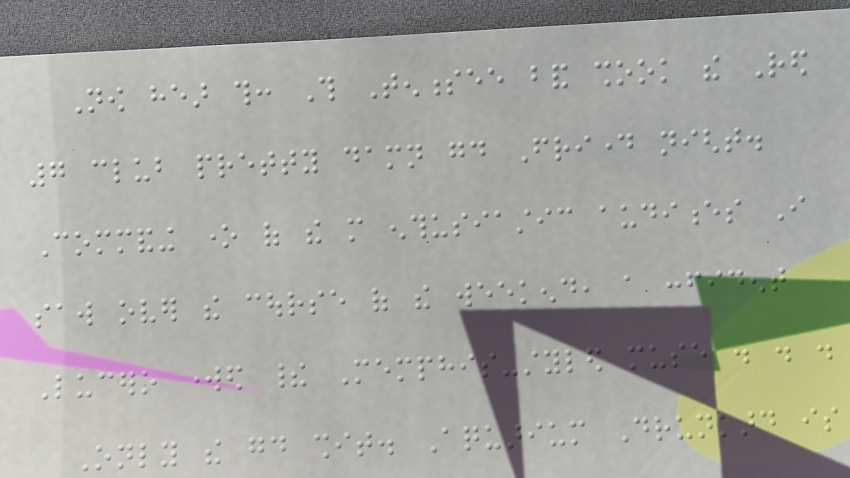Now hear this: This Tennessee band shook the Red
7 club pretty damn good Friday night.
Commanding one of the more enthusiastic audiences I
saw over the course of the weekend, a confident
Lucero worked their Memphis-styled muse . . .
Only the good shit. Aquarium Drunkard is
